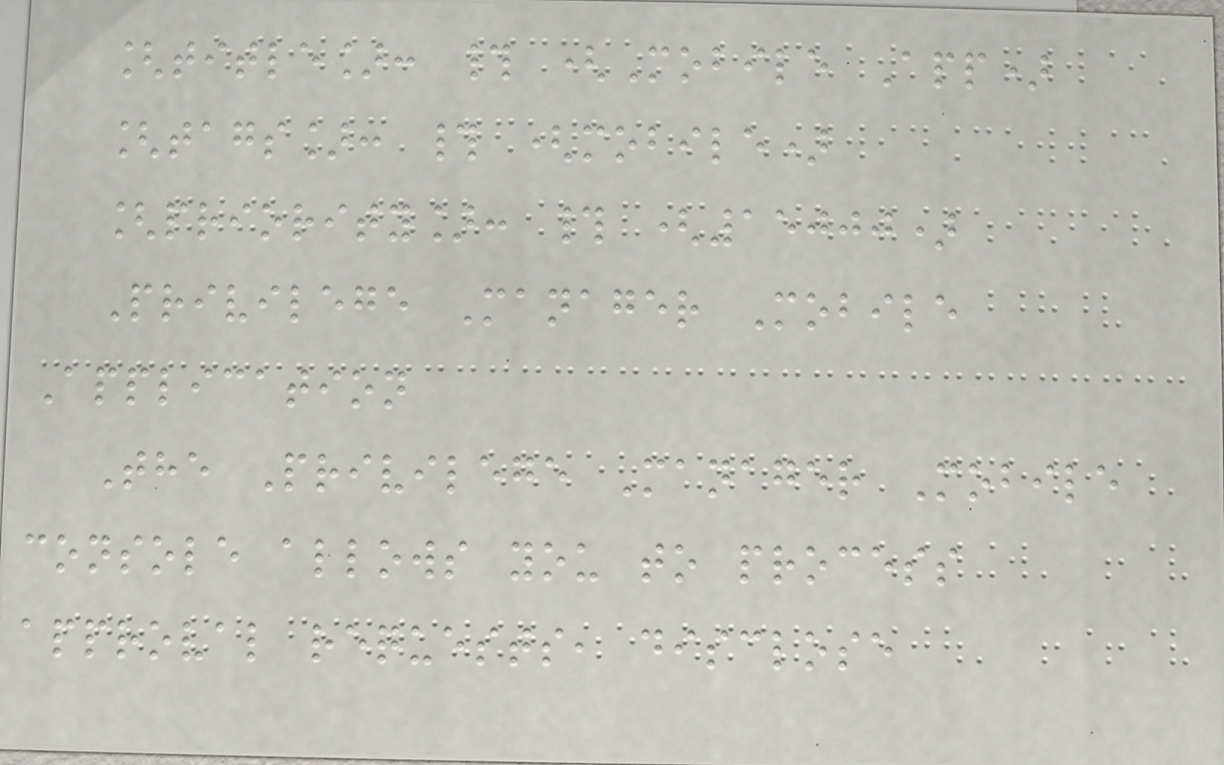[title]: # (Mobile App)
[tags]: # (mobile)
[priority]: # (15000)
Privilege Manager Mobile
Application
The Privilege Manager Mobile
console allows you to process
approval requests, disclose
